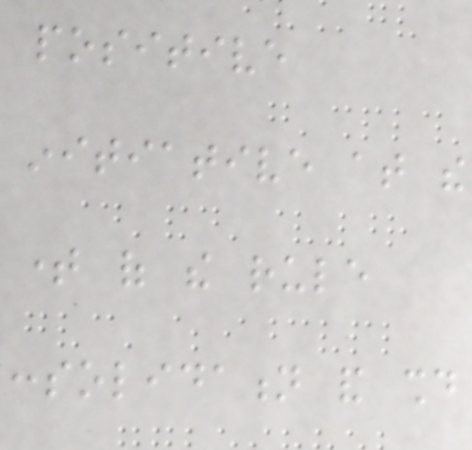positive
initiative at the
time of the rule
consolidation and should
